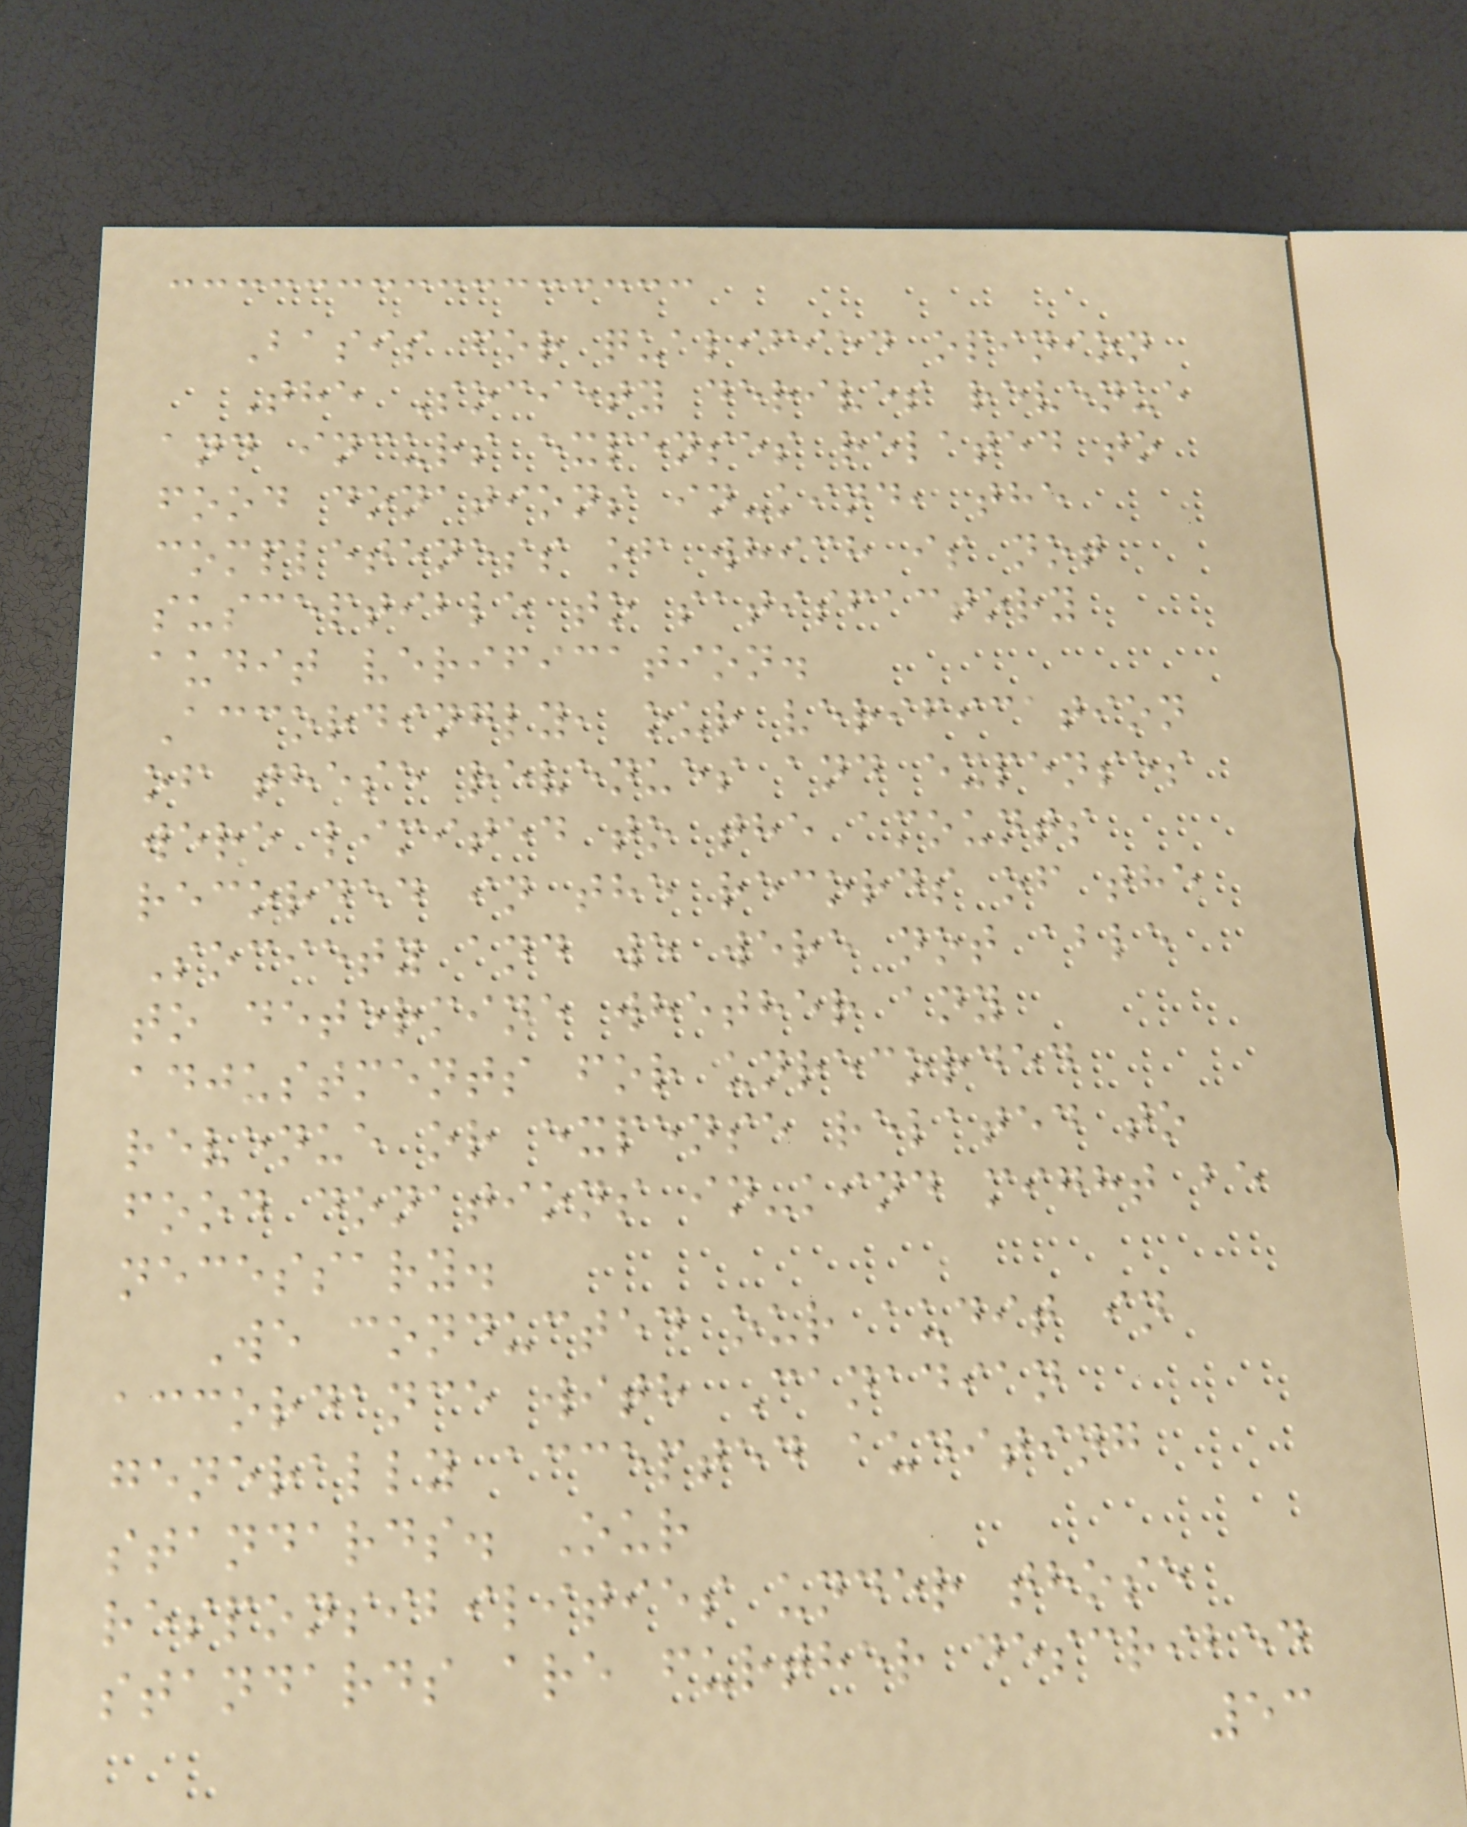Basis for qualified opinion
The Society derives revenue
and incurs expenses related to
food donations in-kind, the
completeness of which is not
susceptible to satisfactory
audit verification.
Accordingly, our verification
of these revenues and expenses
were limited to the amounts
recorded in the records of the
Society and we were not able
to determine whether any
adjustments for unrecorded
revenue or expense related to
food donations in-kind might be
necessary.
We conducted our audit in
accordance with Canadian
generally accepted auditing
standards. Our
responsibilities under those
standards are further described
53
